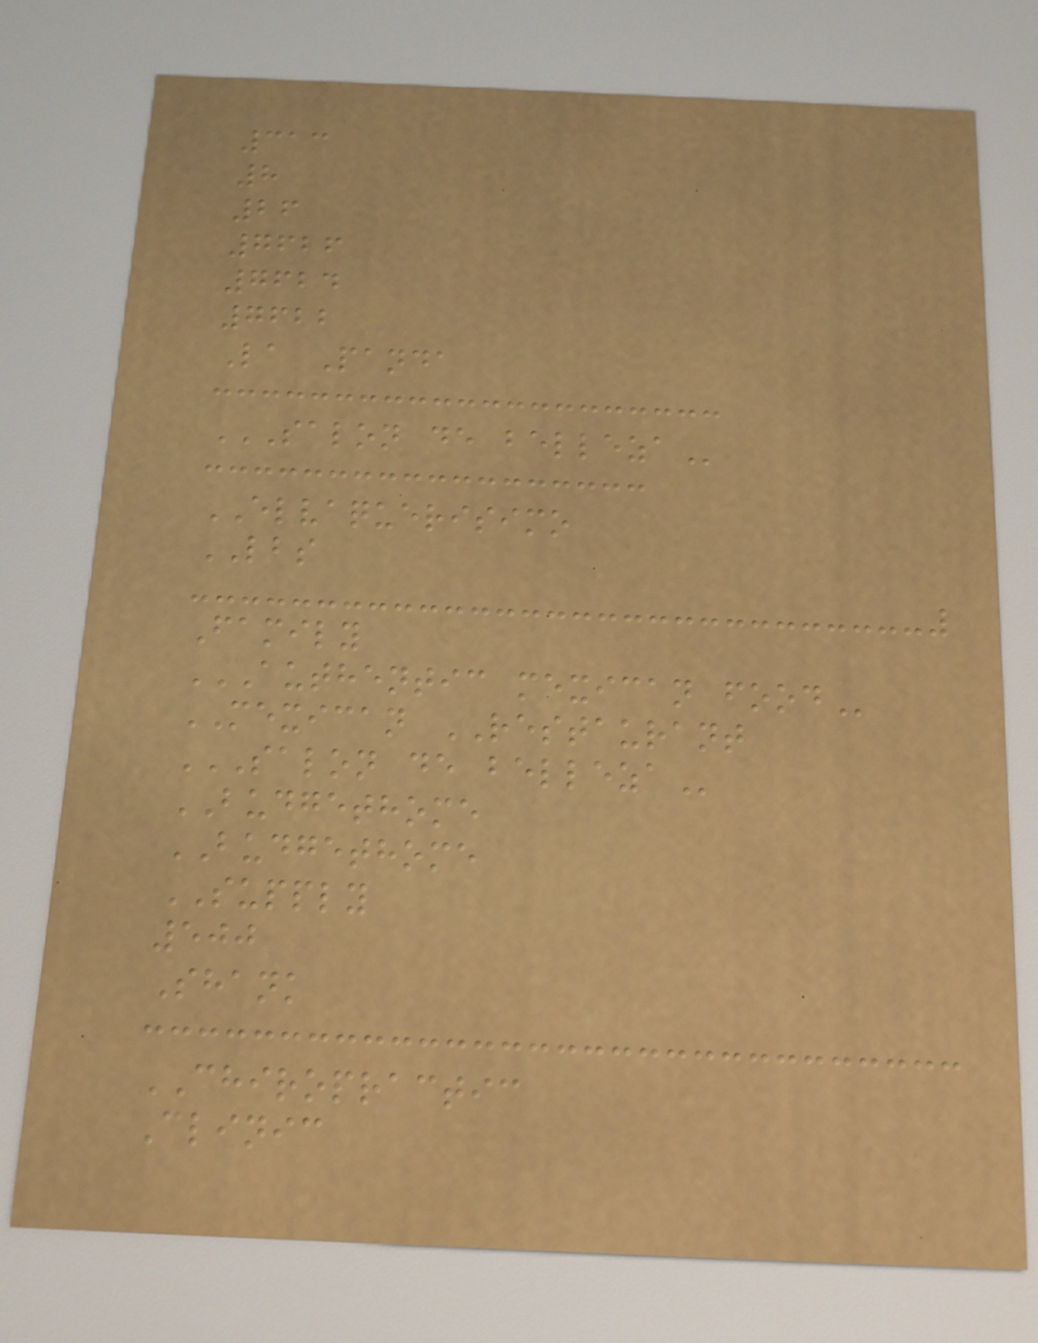313
8
26
7626
7624
7622
La Panda
SALON DE BELLEZA
ELVAQUERISIMO
LBS
Family
AUTHENTIC MEXICAN FOOD
MEXICAN RESTAURANT
SALON DE BELLEZA
BUDGETHOME
BUDGETHOME
SUPPLY
500
Shank
CHIROPRACTIC
Clinic
